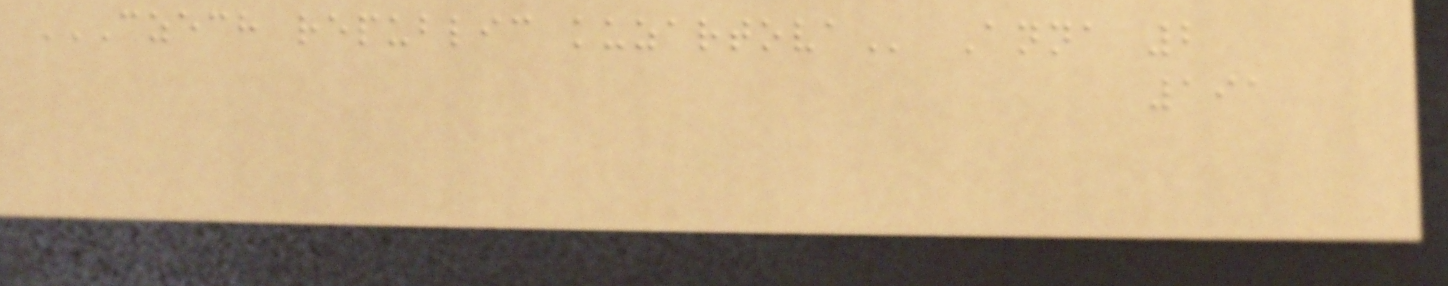CZECH REPUBLIC KUZARTOVA Anna 2
191
